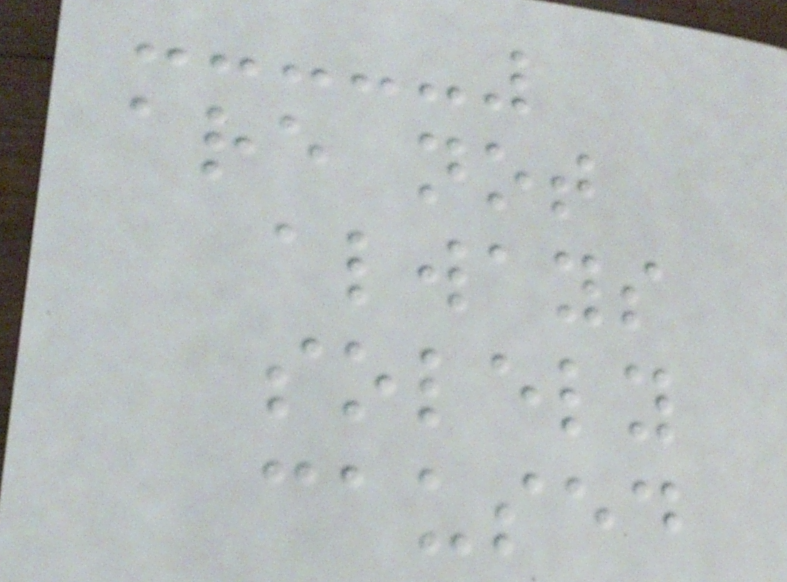are not
always
solely
caused
